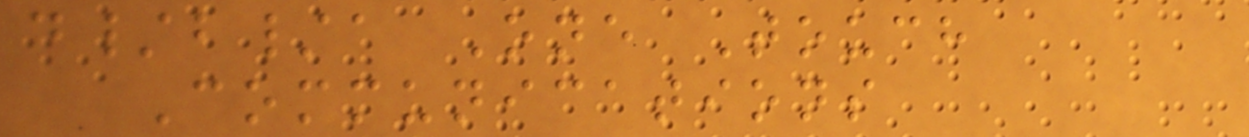d/b/a One Touch
Communications
